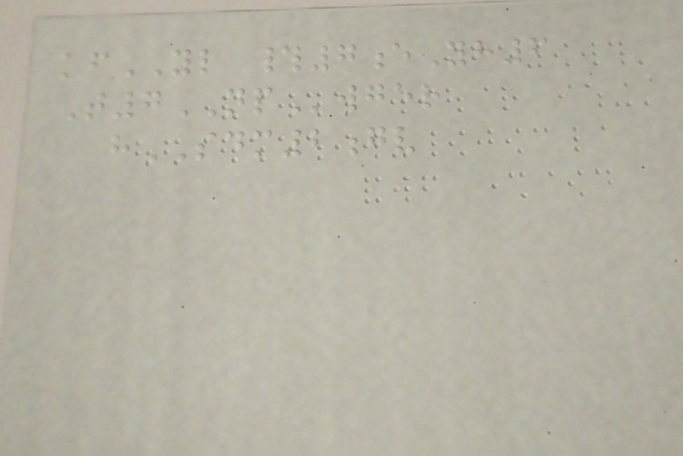kfYL #7eYh6
T7NPwger
hSDM2gv
